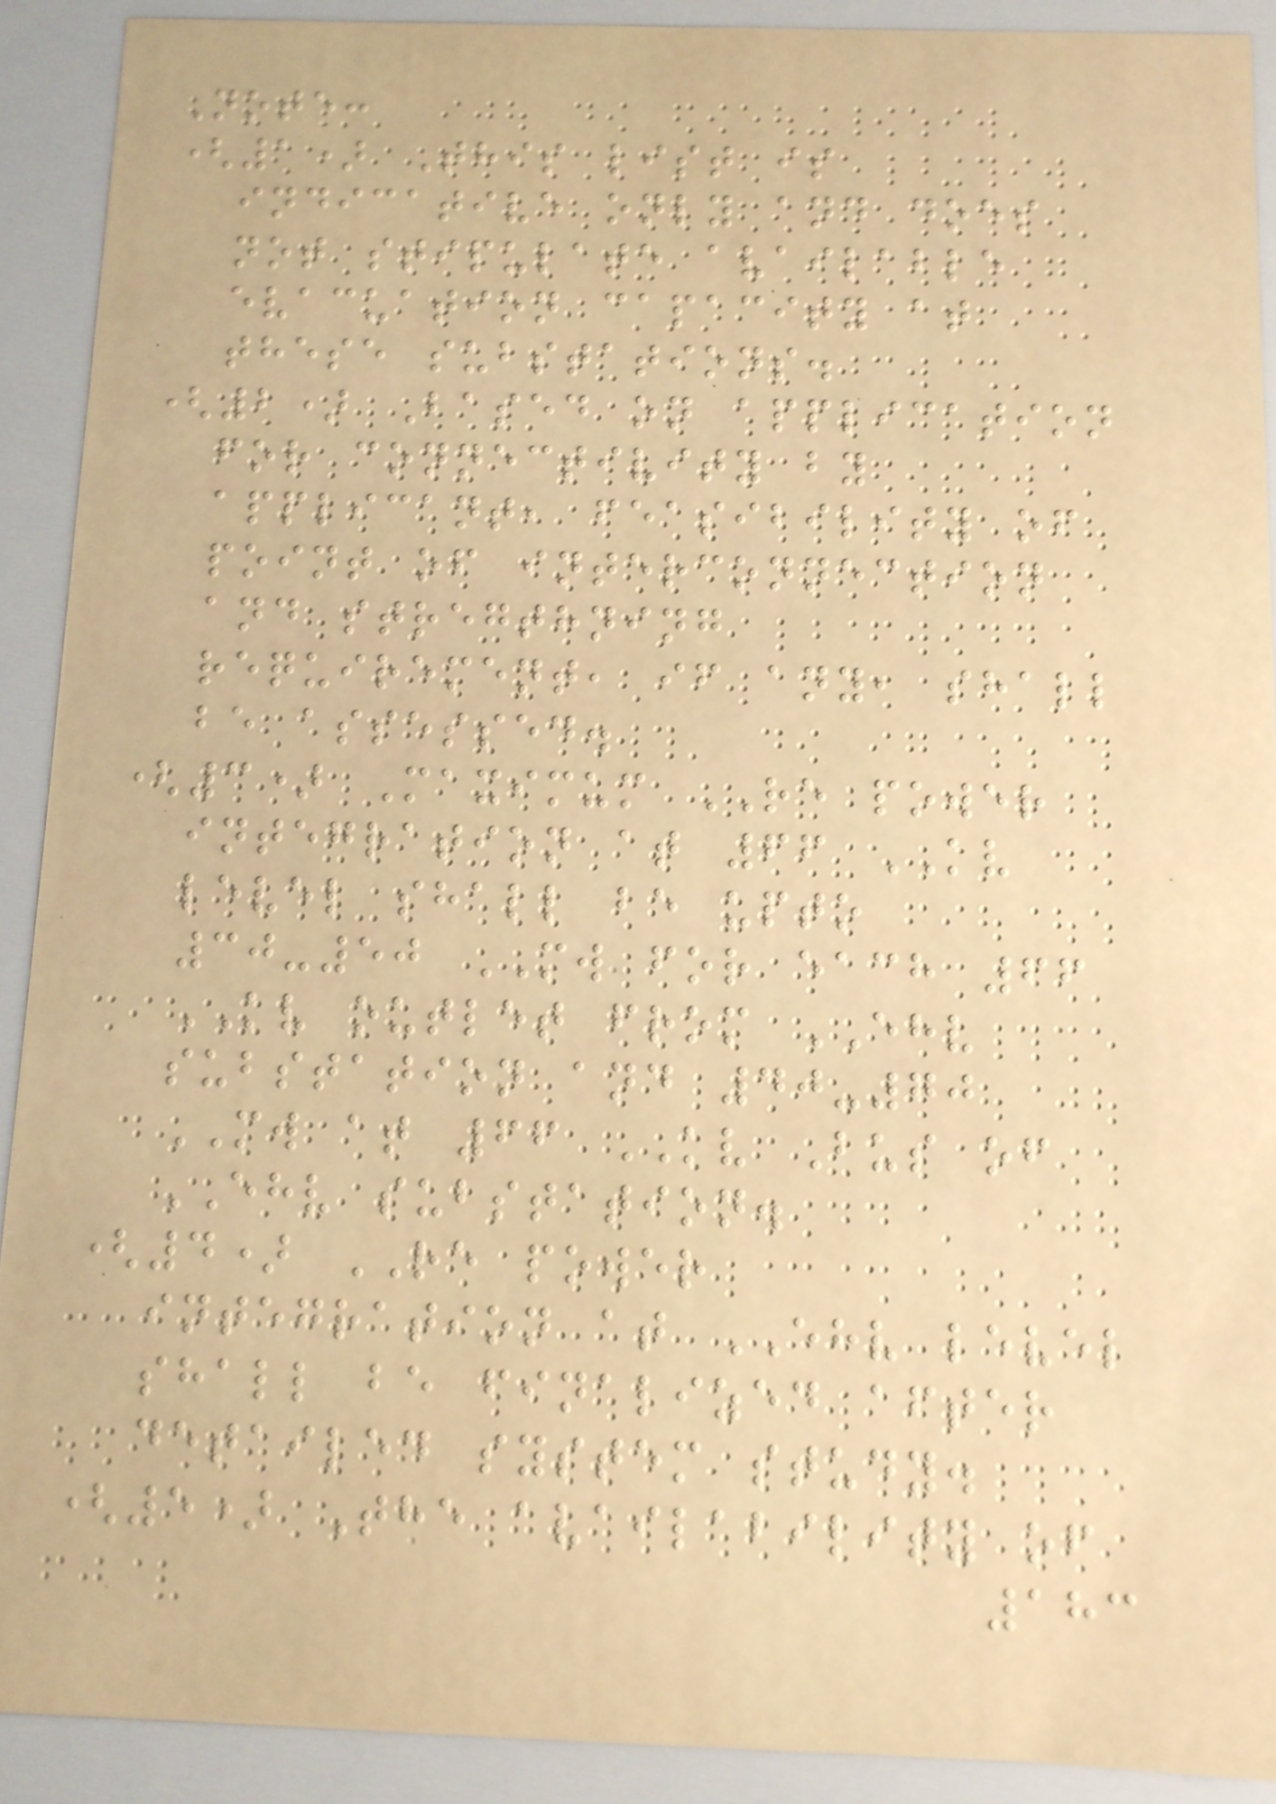Note:
(1) This list is
indicative only and does
not stipulate available
evacuation capacity at
these substations.
(2) Based on application
for connectivity by
applicant, feasibility of
point of interconnection
and stregthning
requirement, if any, shall
be assessed.
(3) Maximum RE power
integration at 66 KV
level shall be upto
30-50 MW for each 66
KV outlet from EHV
substation and 40-70
MW at 66 KV Bus of
EHV substation.
(4) RE power
integration at EHV level
shall be finalized after
detailed system study.
(5) The availability of
183
